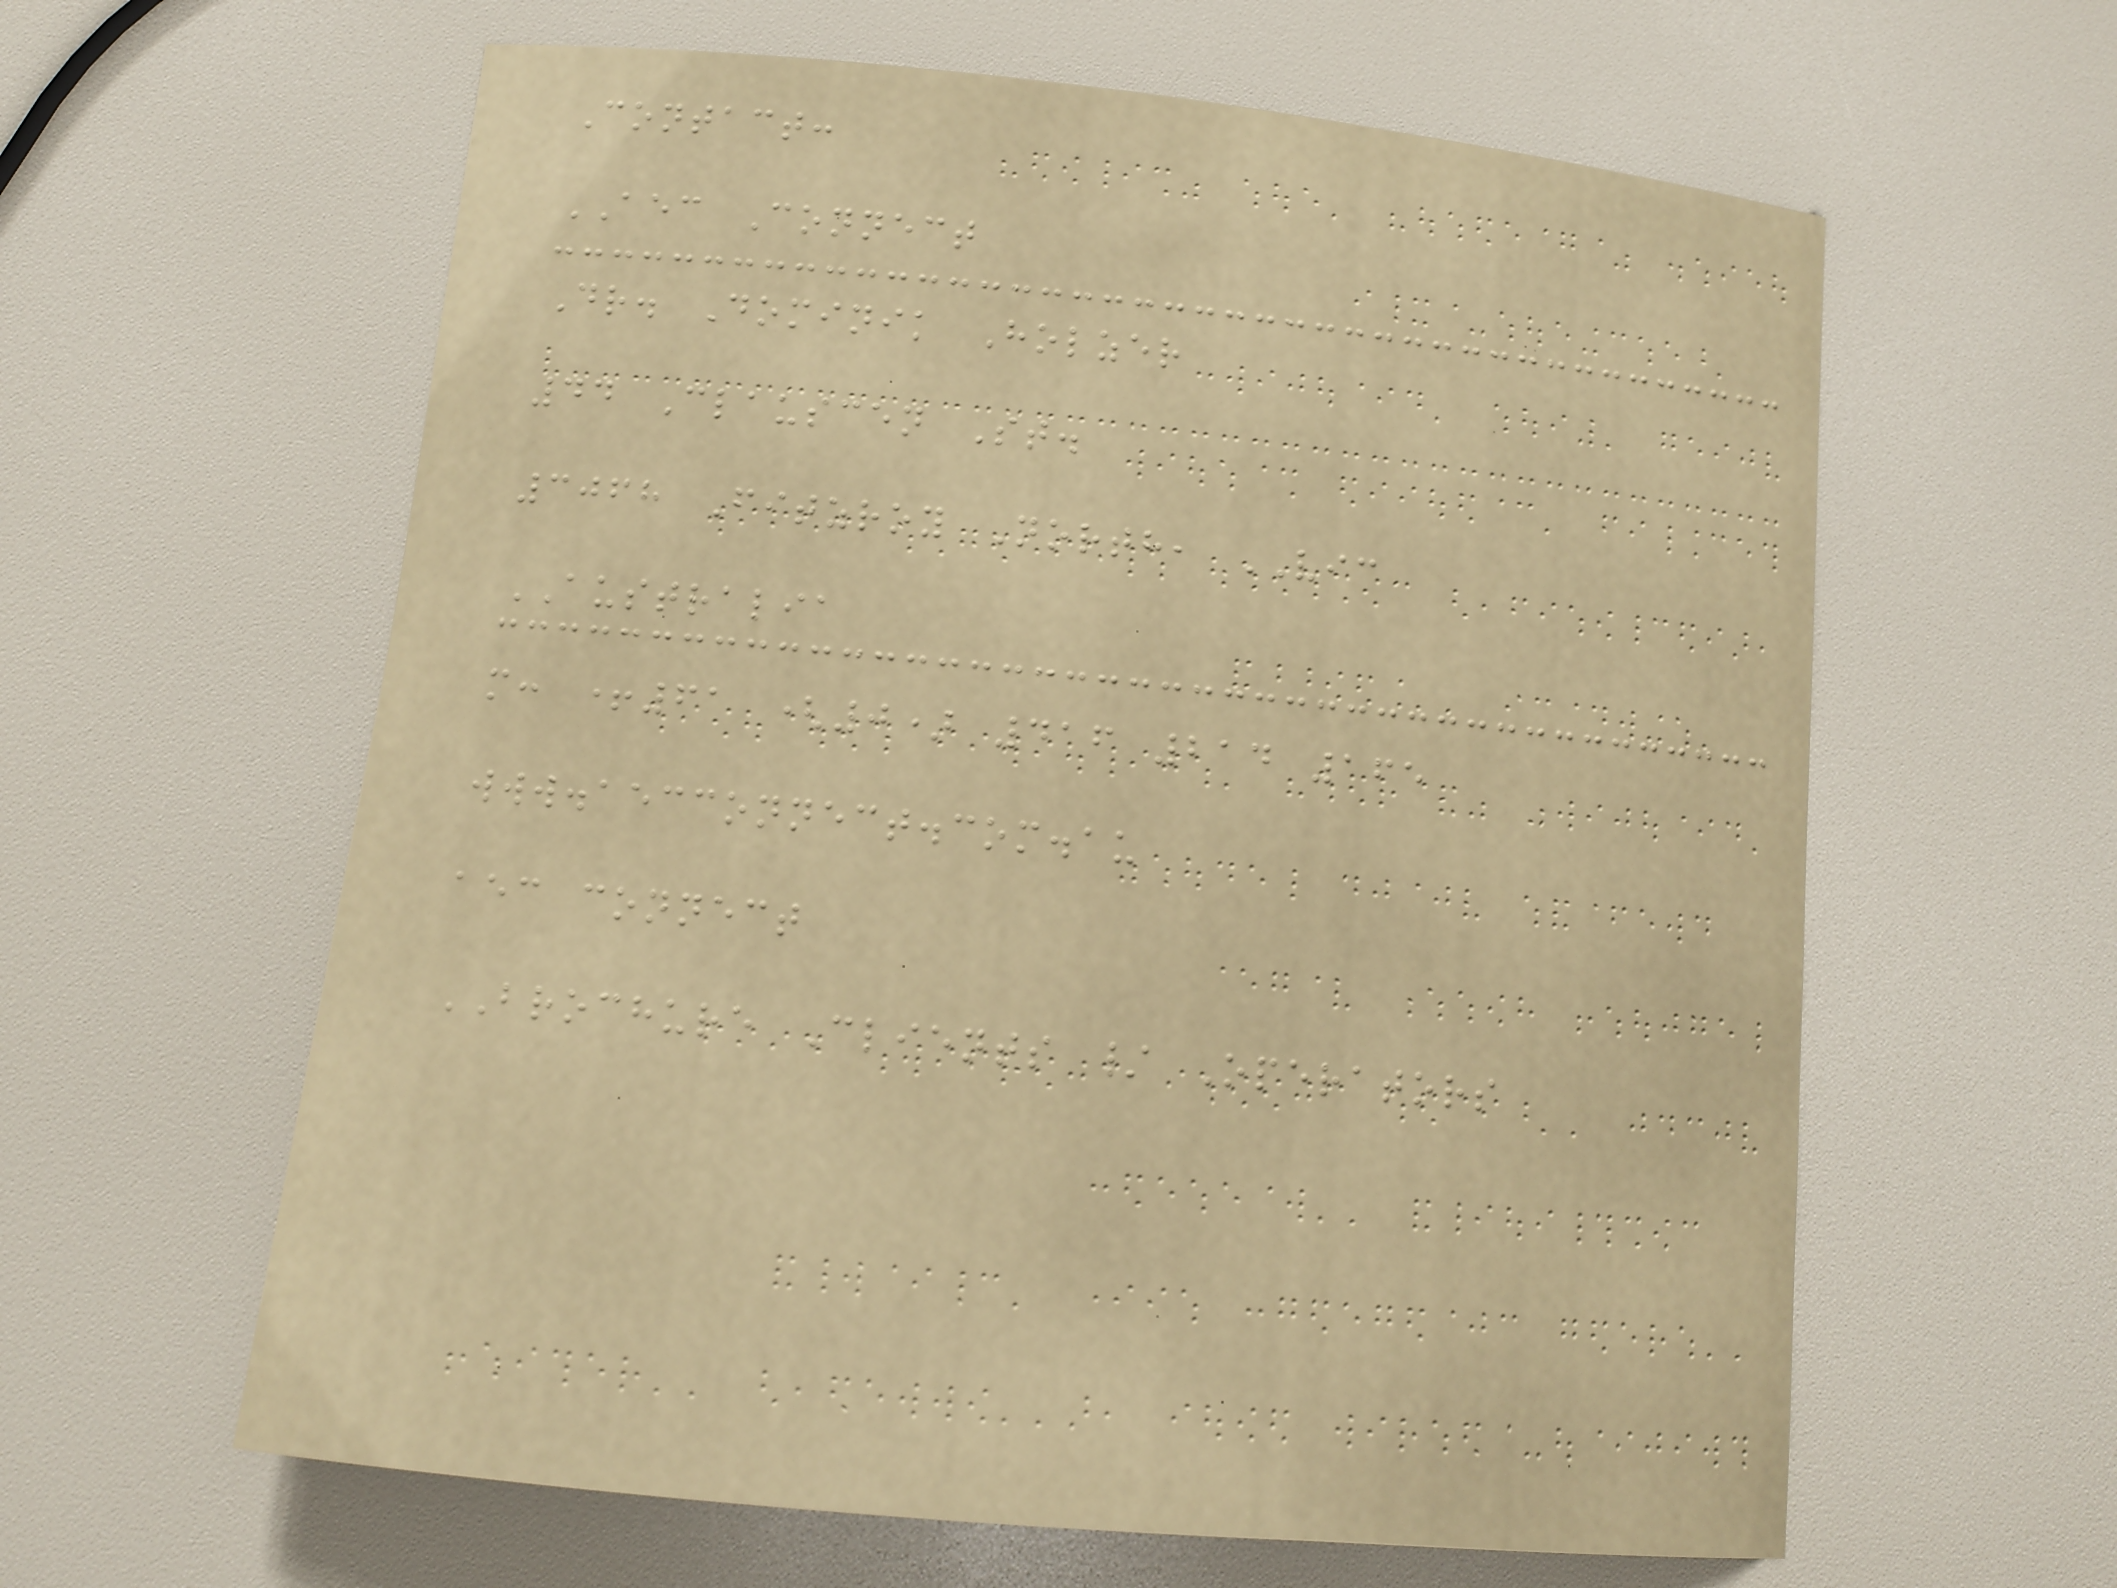Contact:
AEC Connect
Dr. Dominik Holzer
44 Clauscen St.
3068 Fitzroy North, VIC
AUSTRALIA
m: +61 (0) 416 214 165
www.aecconnect.com.au
aec connect
BROCHURE Clients / Operators
